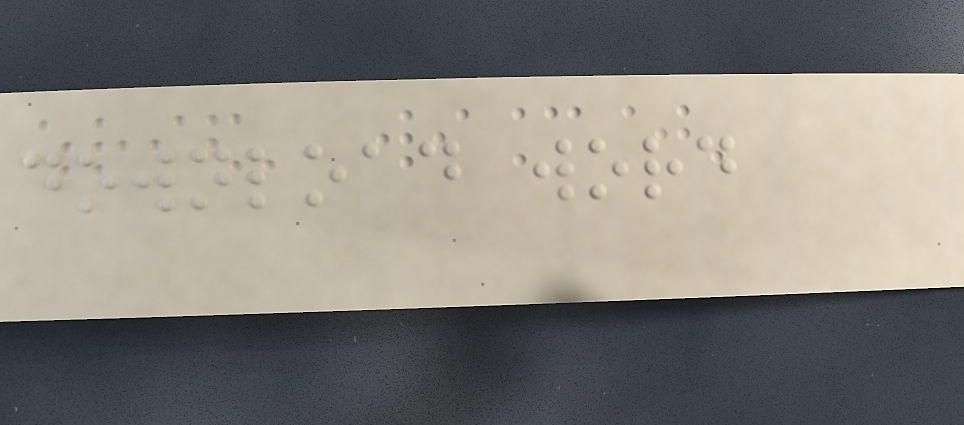download word
